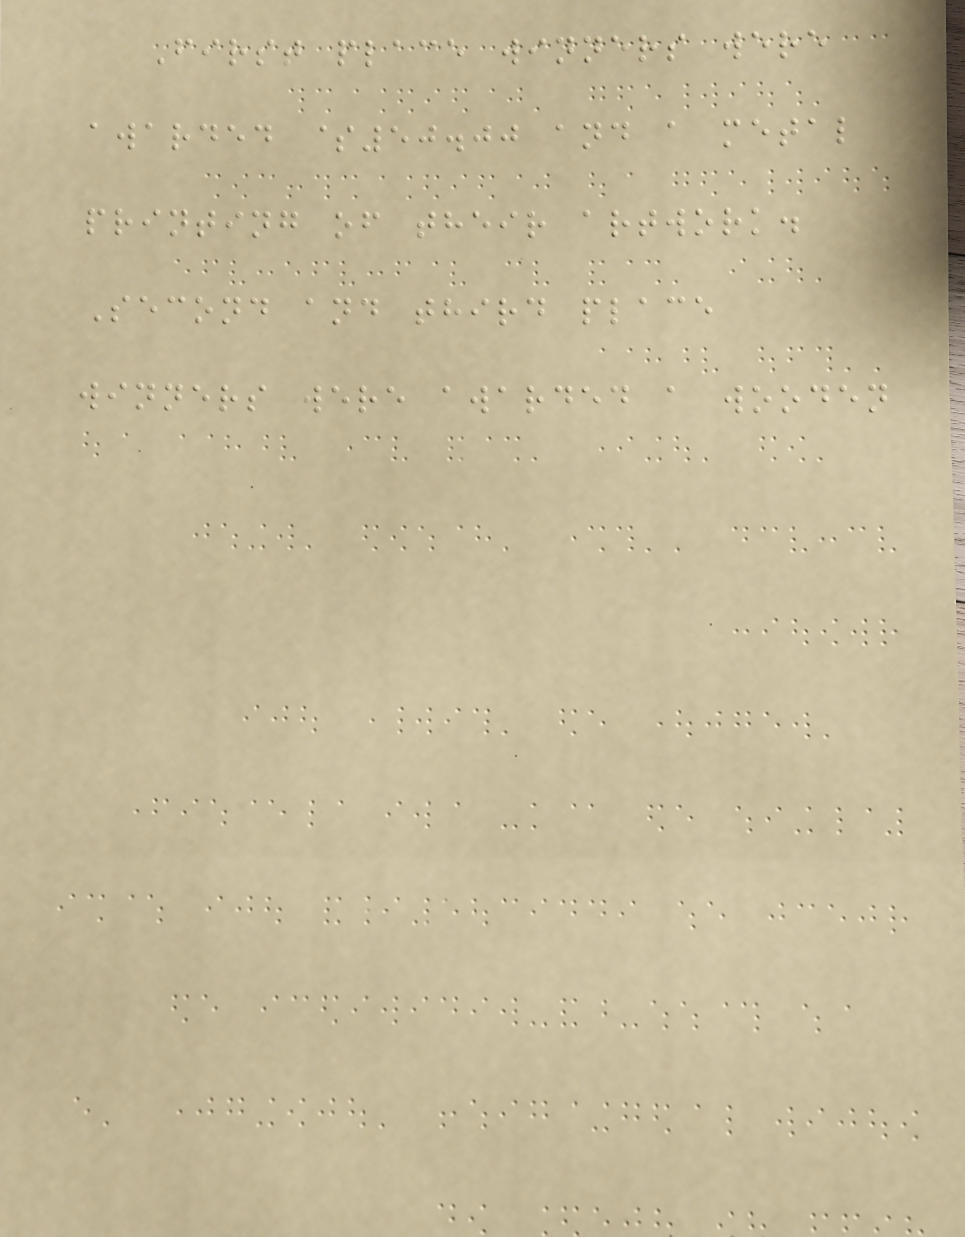First place winners were
awarded $50.00 and a metal
printing of their artwork.
Second and third place
winners were awarded a wooden
